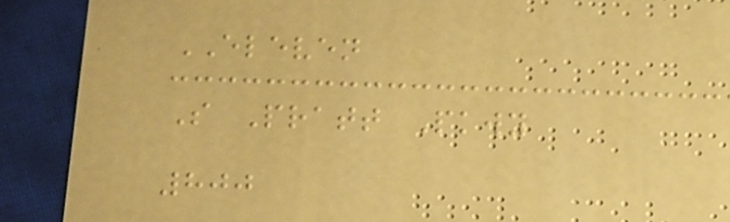ELEVEN
S Pratt Pkwy
800
